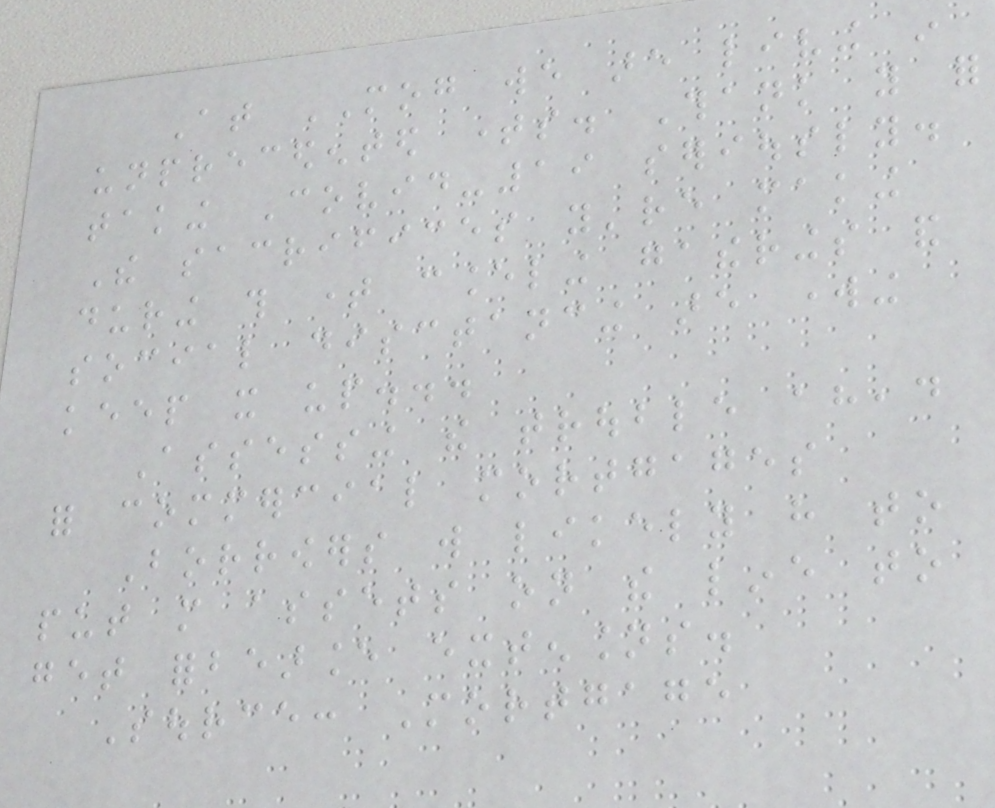At MOG we are living in
unprecedented times. Thank you for
taking Covid-19 seriously.
The sacrifices you're making
during this time canceling gatherings and
social disctancing are working
keep it up...
Assessing the trouble ahead
for commercial mortgages
Borrowers will likely have to
put more assets on the line to
get forbearance extensions.
Source: Mortgage
